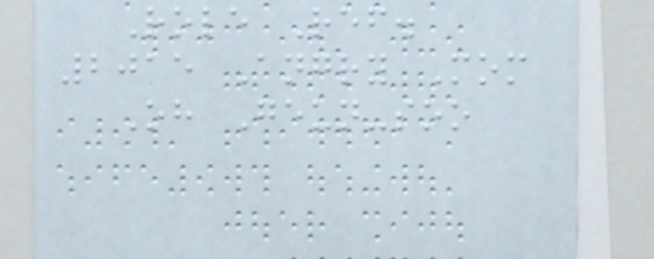Role Ref.
2015 Angry Mom
Oh Geun-soo
